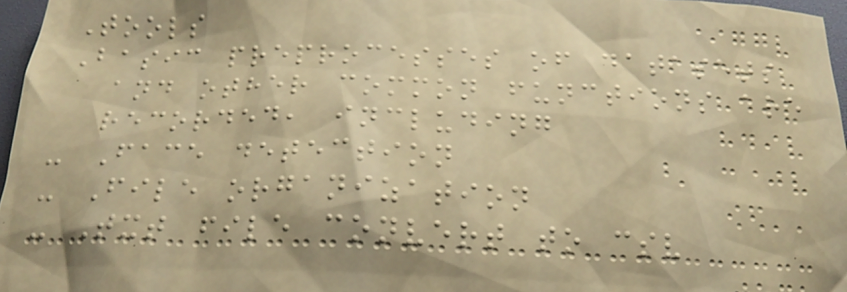Tools
Basic preprocesses of datasets
and other common functions are
recorded, including
- Face detection
- File organization
- Txt file convert to csv
